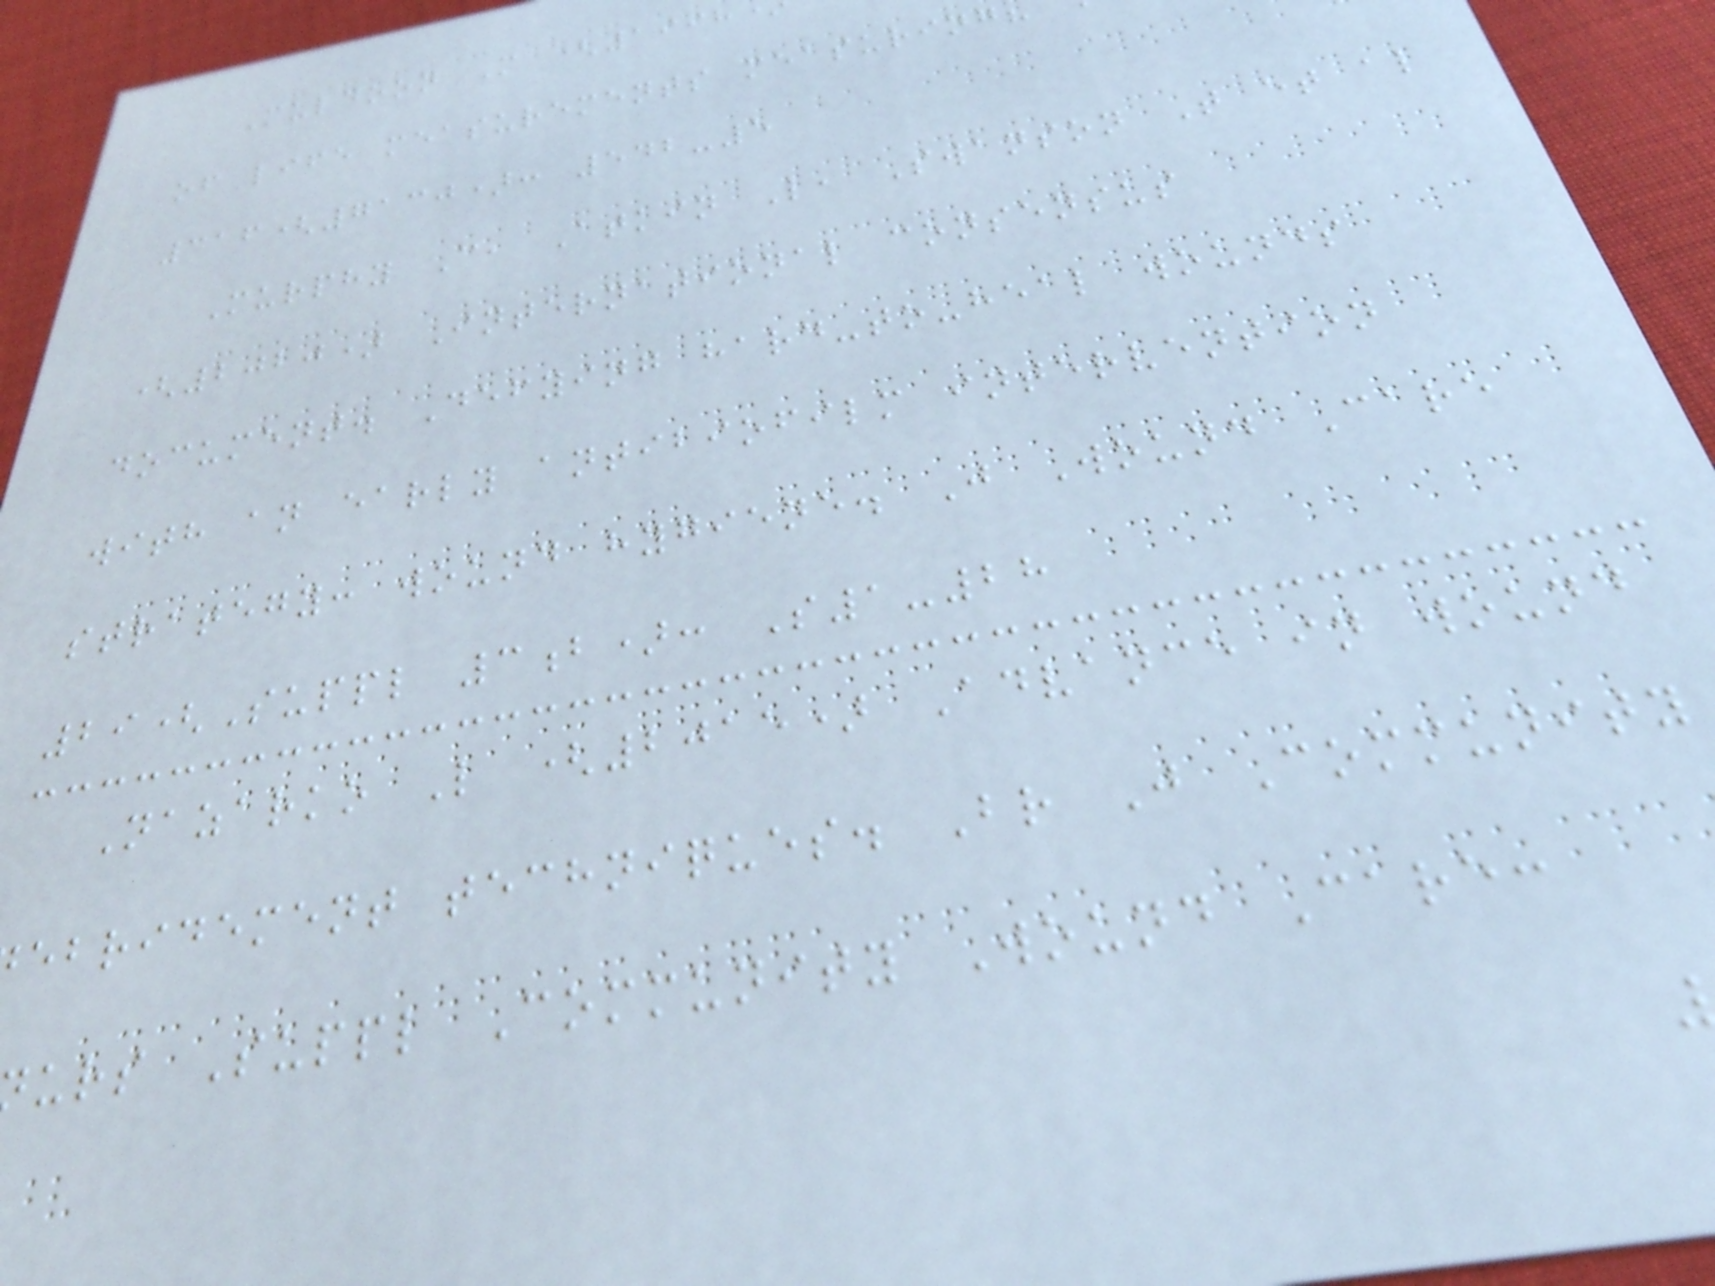Muldoon M (1998
of life measurements measuring
316(7130): 542-5
Murphy C, Atkin L, Swanson T et al
(2020) International consensus
document. Defying hard-to-heal wounds
with an early antibiofilm intervention
strategy: wound hygiene. J Wound Care
29(Suppl 3b): S1-28
Nazarko L (2015) Advance in wound
ebridement techniques. Br J Community
urs Suppl Community Wound Care:
